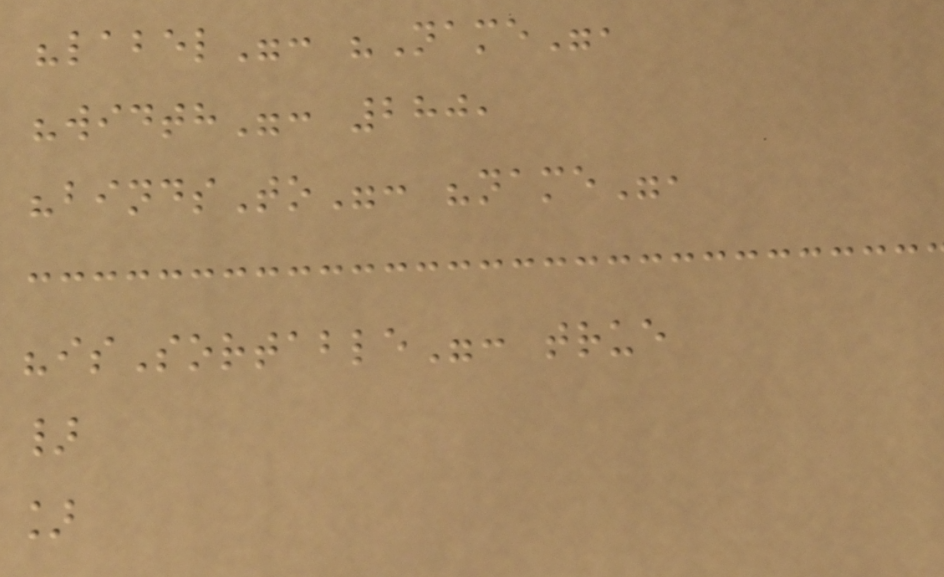"label": "Name",
"width": 280,
"bindsTo": "name",
"isSortable": true
}
]
